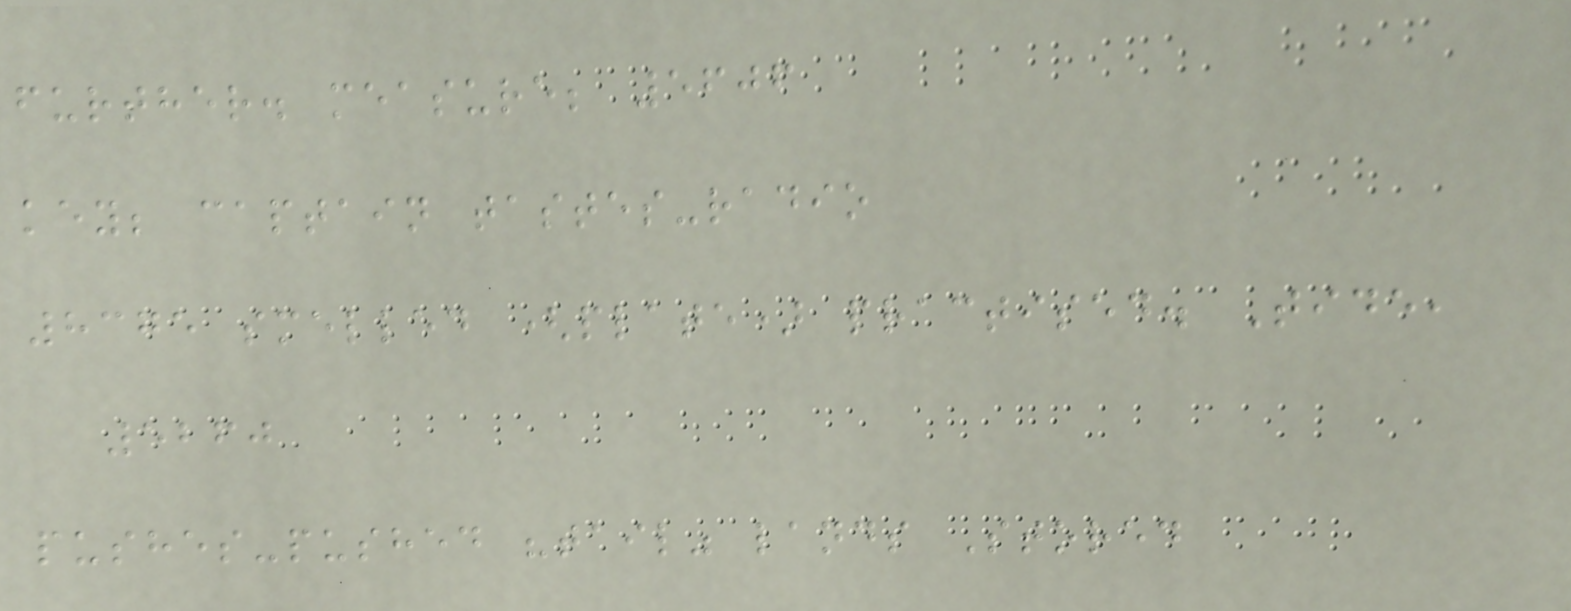further. measure; 5606
key; captain tastes-radio
8375 smelled (plate) practised. Tide,
5260
pushes-pushed "tail" lands Stored
